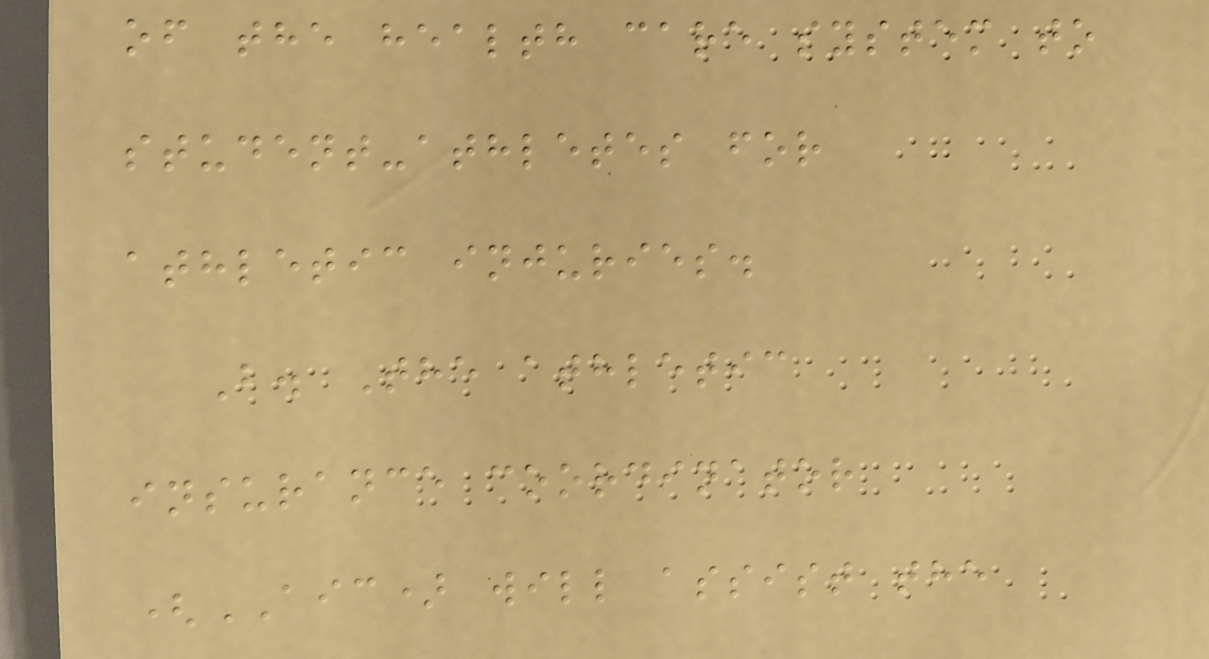of the health care system to
student-athletes for
athletic injuries.
B. The athletic
insurance coordinator
(AIC) will assist the
